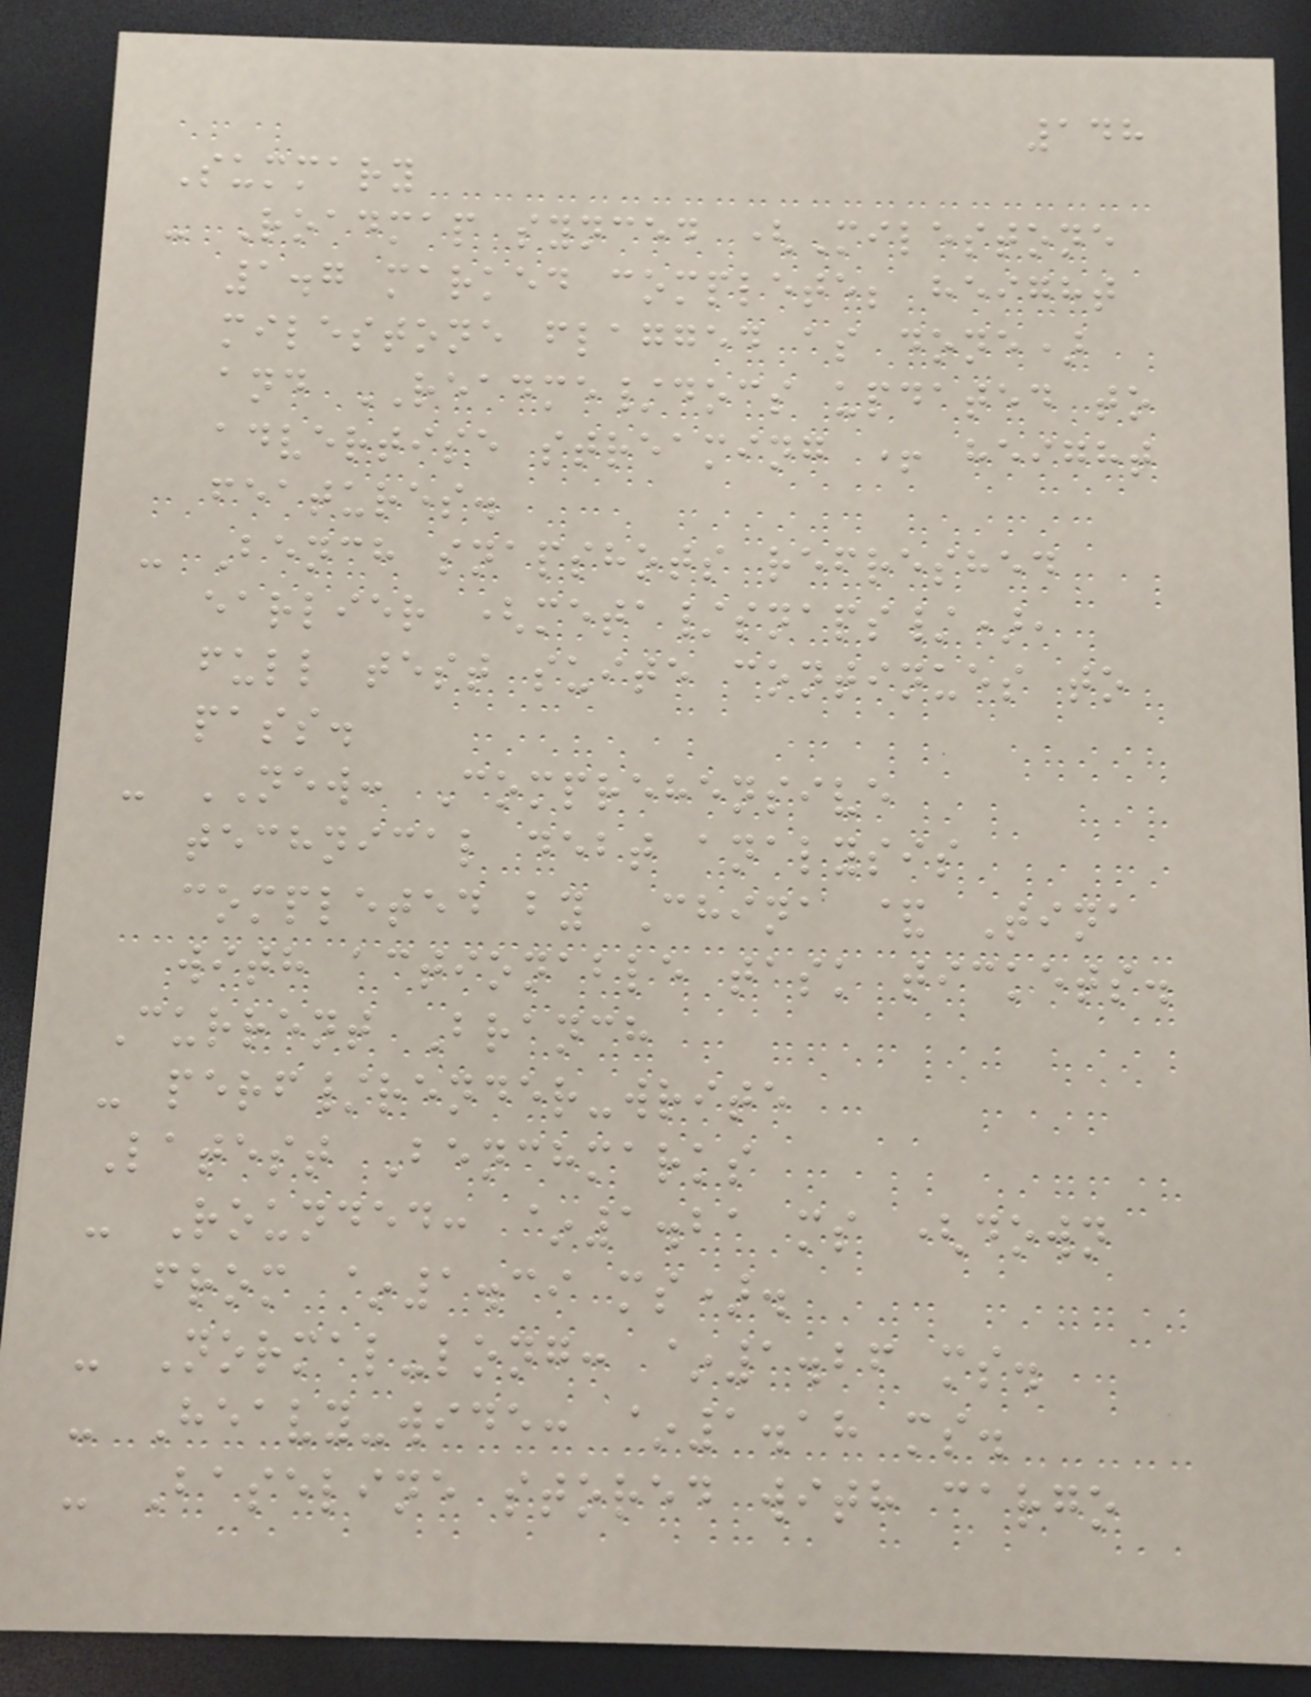148
Summary
- Roadmap synced (Milestone
1.7 marked complete; height
milestone flagged as done)
and README/docs updated to
advertise streaming + height
features.
- Bench snapshots refreshed
earlier (meta/snaps/),
full test suite continues to
pass.
- NEW: Comprehensive
technical debt analysis
completed by China & Tina
with actionable task tickets.
Current Branch
- perf/render-write
Latest Benchmarks
- Rounded: ~1.21 ms (down
from ~1.39 ms).
- Normal-long: ~1.26 ms.
- Heavy-wide: ~1.18 ms.
- Baseline stored with cargo
